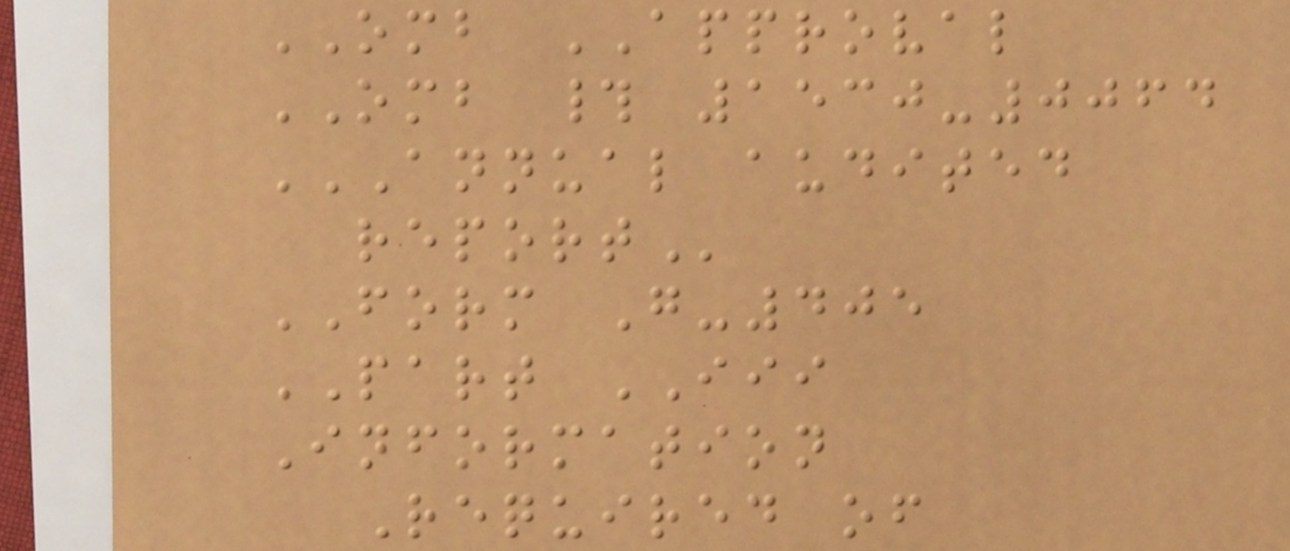OMB APPROVAL
OMB # 1530-0064
ANNUAL AUDITED
REPORT
FORM G-405
PART III
Information
Required of
